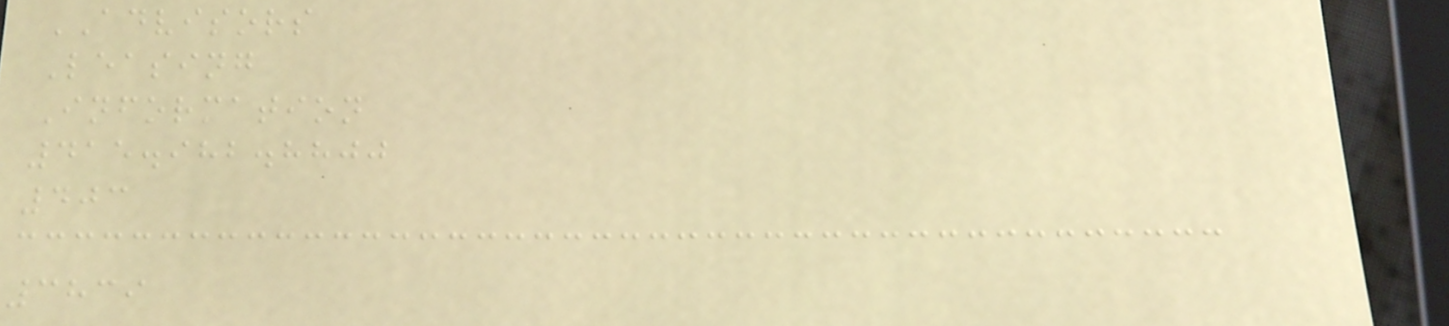ADVISORS
Leasing
Information
415.982.8800
403
3839
